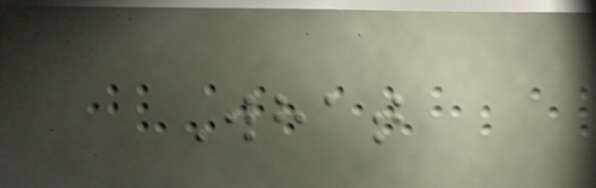What
